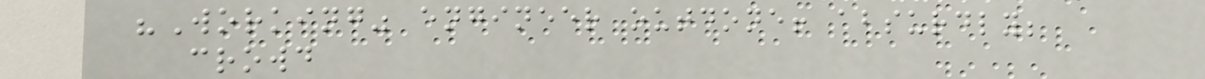"Working" engineer outdone! absurdly;
crowd
